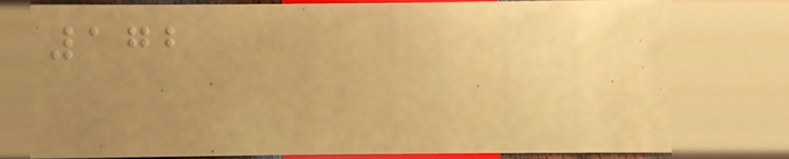172
